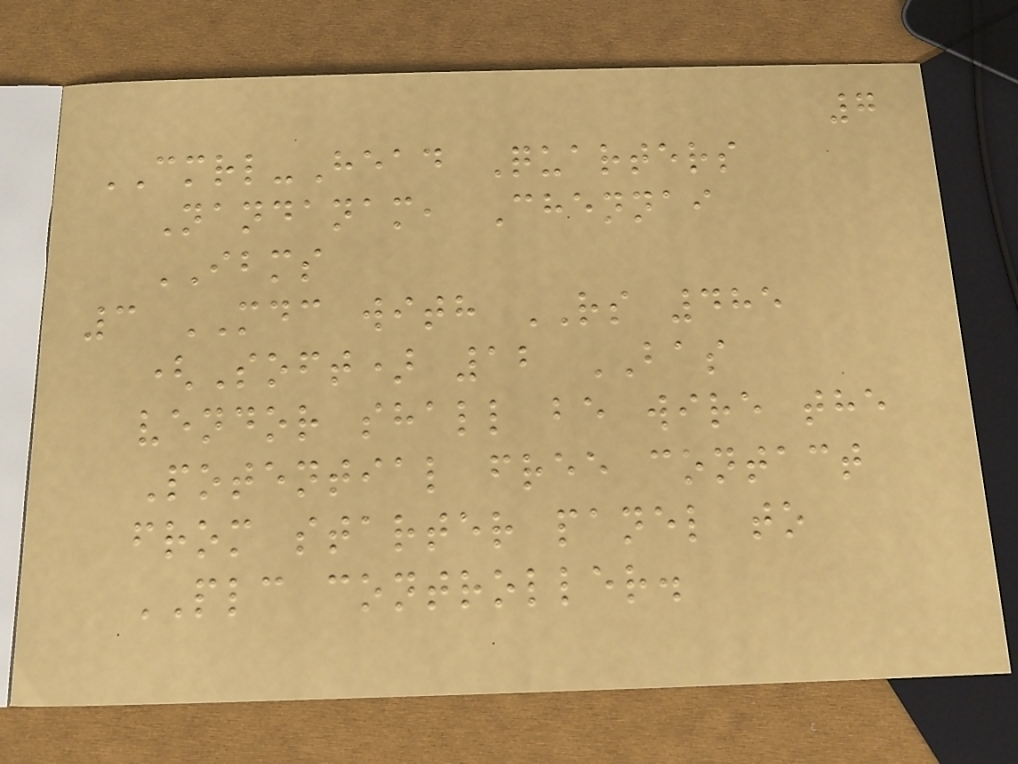7
CMRL-Head Quarters
Nandanam, Chennai
IBMS
3 MDC with RS 485
(Soft) 12 BAS
vendor shall be wire the
Potential free contact
from starter panel to
PLC controller.
